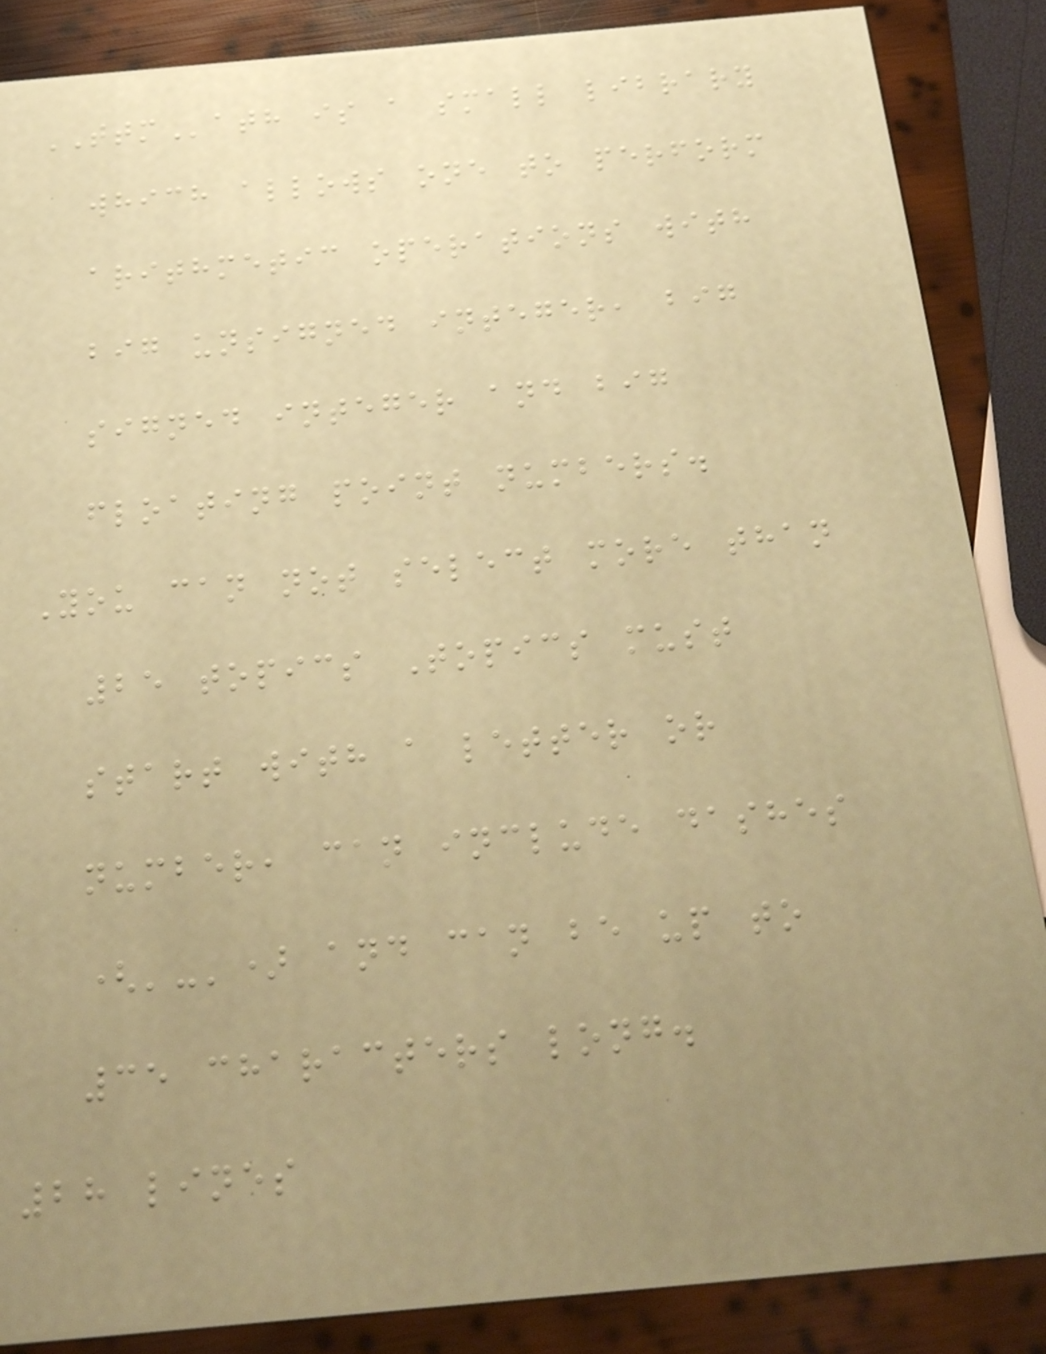TTMath is a small library
which allows one to perform
arithmetic operations with
big unsigned integer, big
signed integer and big
floating point numbers.
You can not select more than
25 topics Topics must
start with a letter or
number, can include dashes
('-') and can be up to
35 characters long.
28 lines
